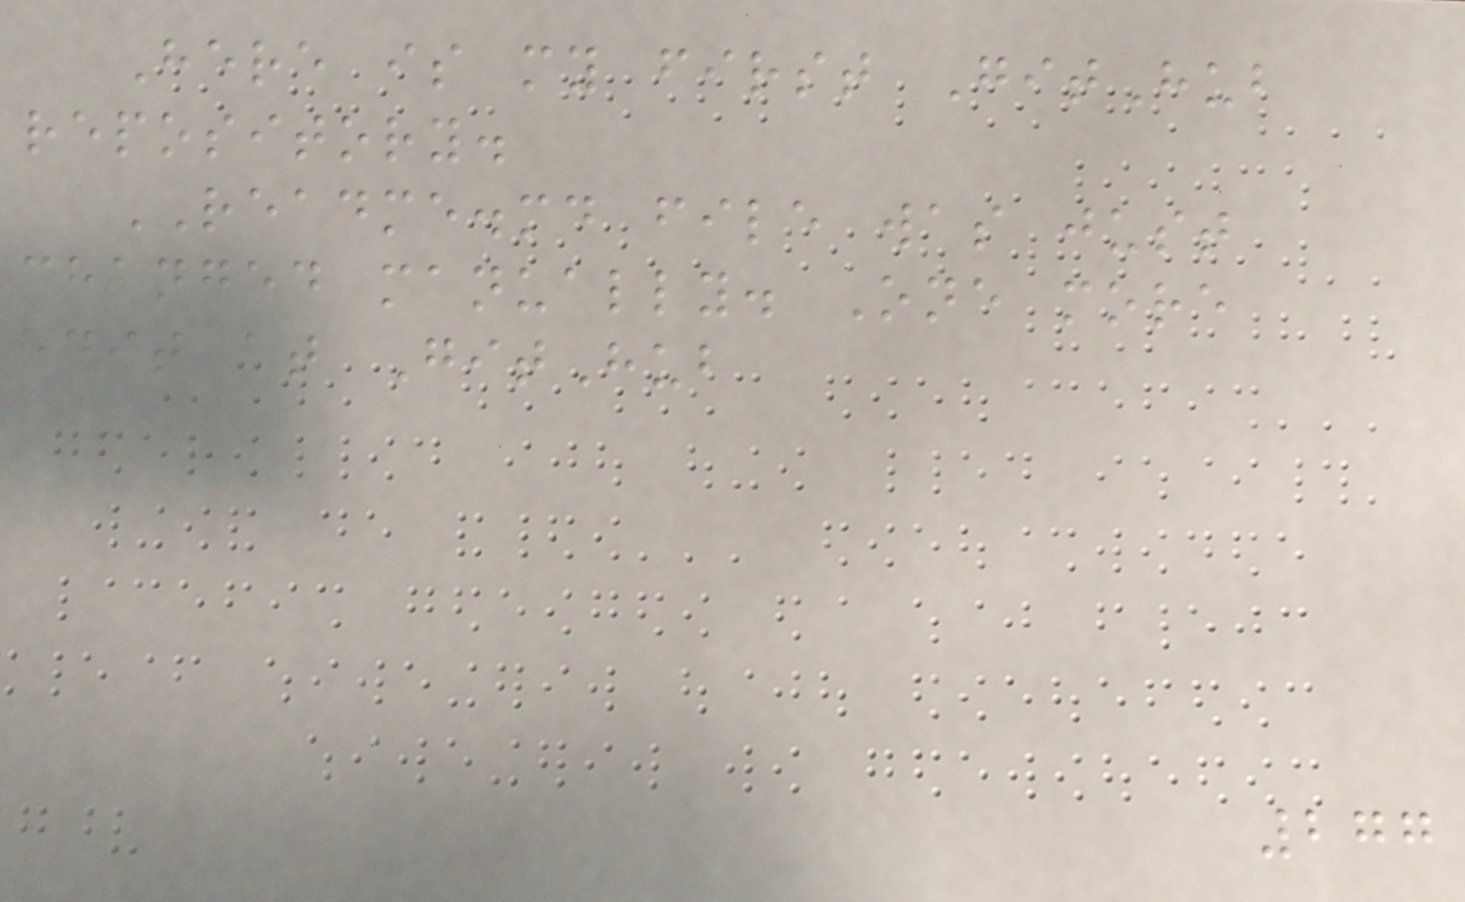Here is my first GitHub
repository.
README.md file was just
changed manually. One more
edit at GitHub
277
